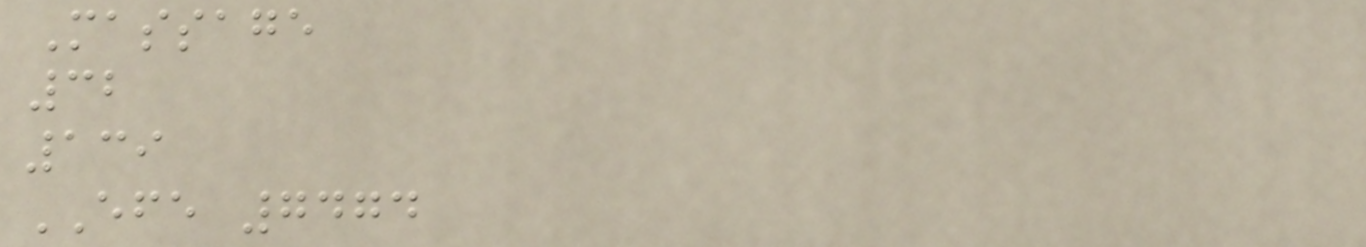Massage
32
139
EFE 7474
